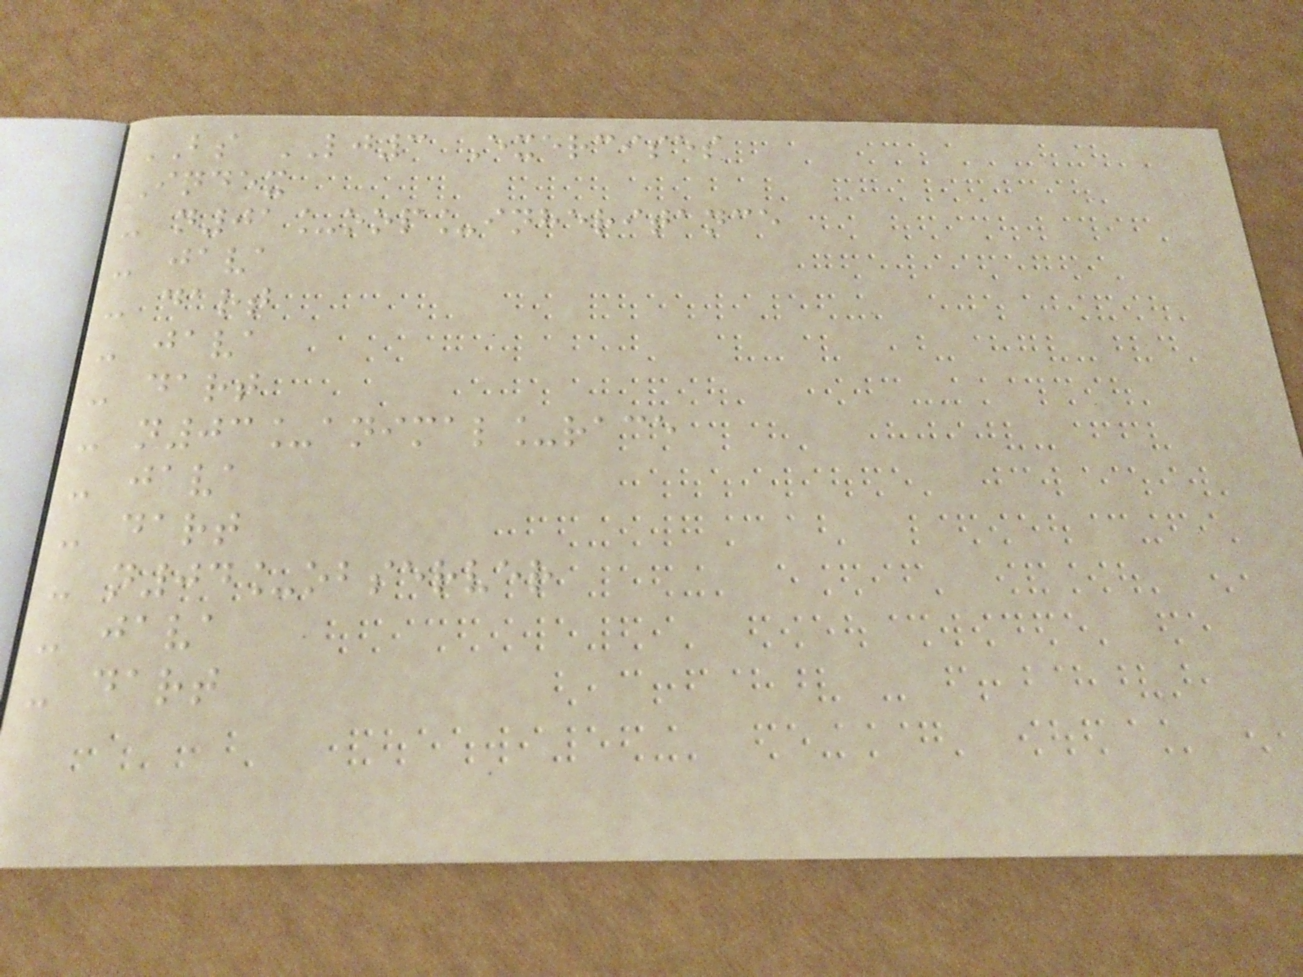BS LJ3 Exercises
Index
- n01_oop_inheritance
- java
- dart
- java
- dart
- n03_animal_race
- java
- dart
- n04_observer
- java
- dart
